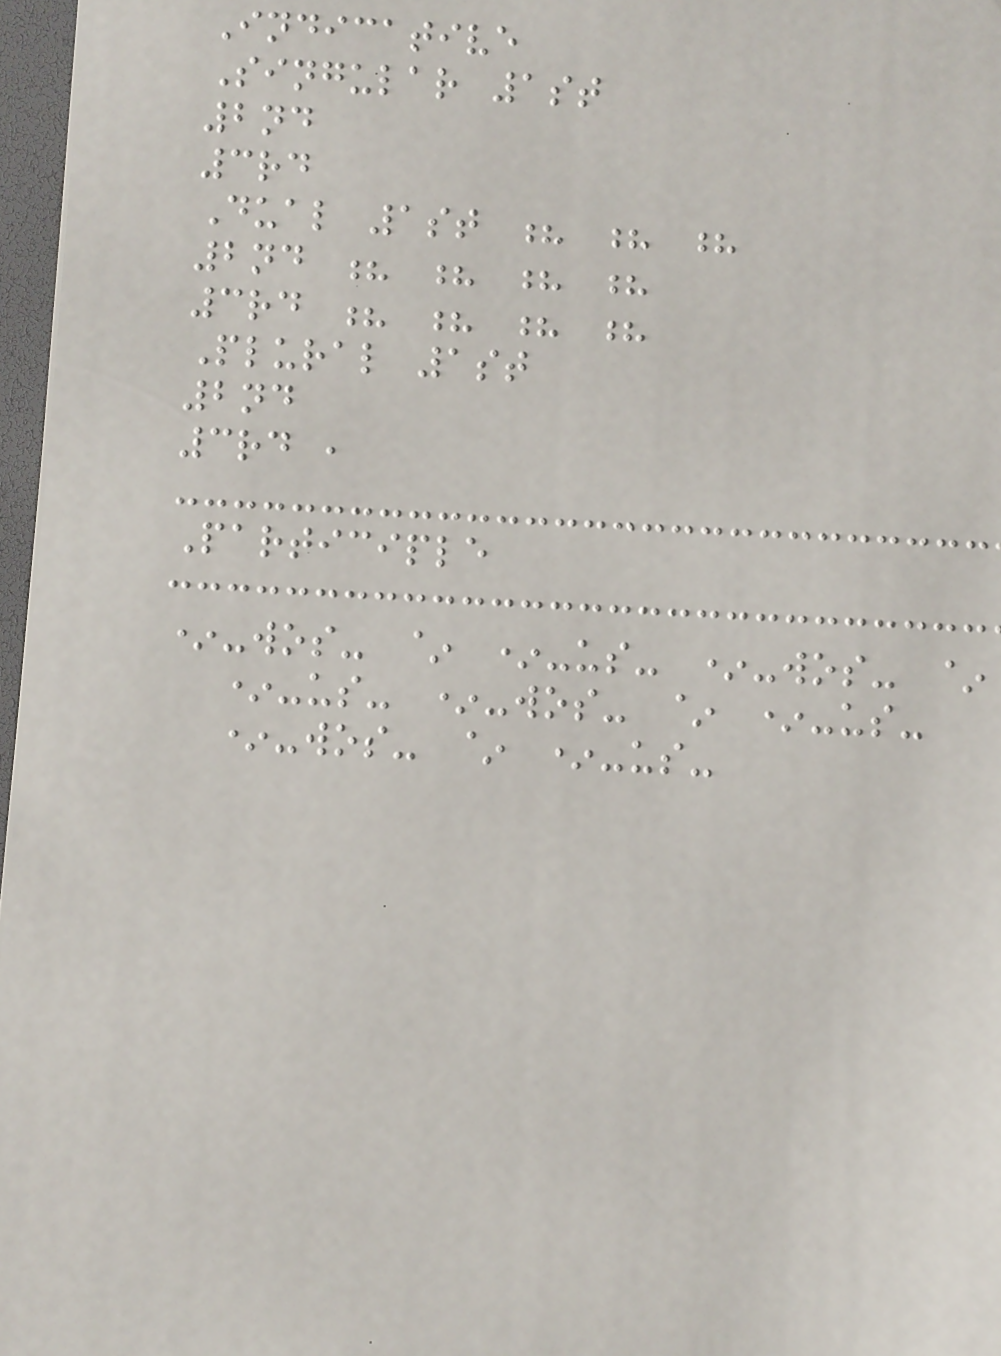Indicative
Singular 1st
2nd
3rd
Dual 1st ? ? ?
2nd ? ? ? ?
3rd ? ? ? ?
Plural 1st
2nd
3rd ,
Participle
*-wos- ~ *-us- *-wos- ~
*-us- *-wos- ~ *-us-
*-wos- ~ *-us-
